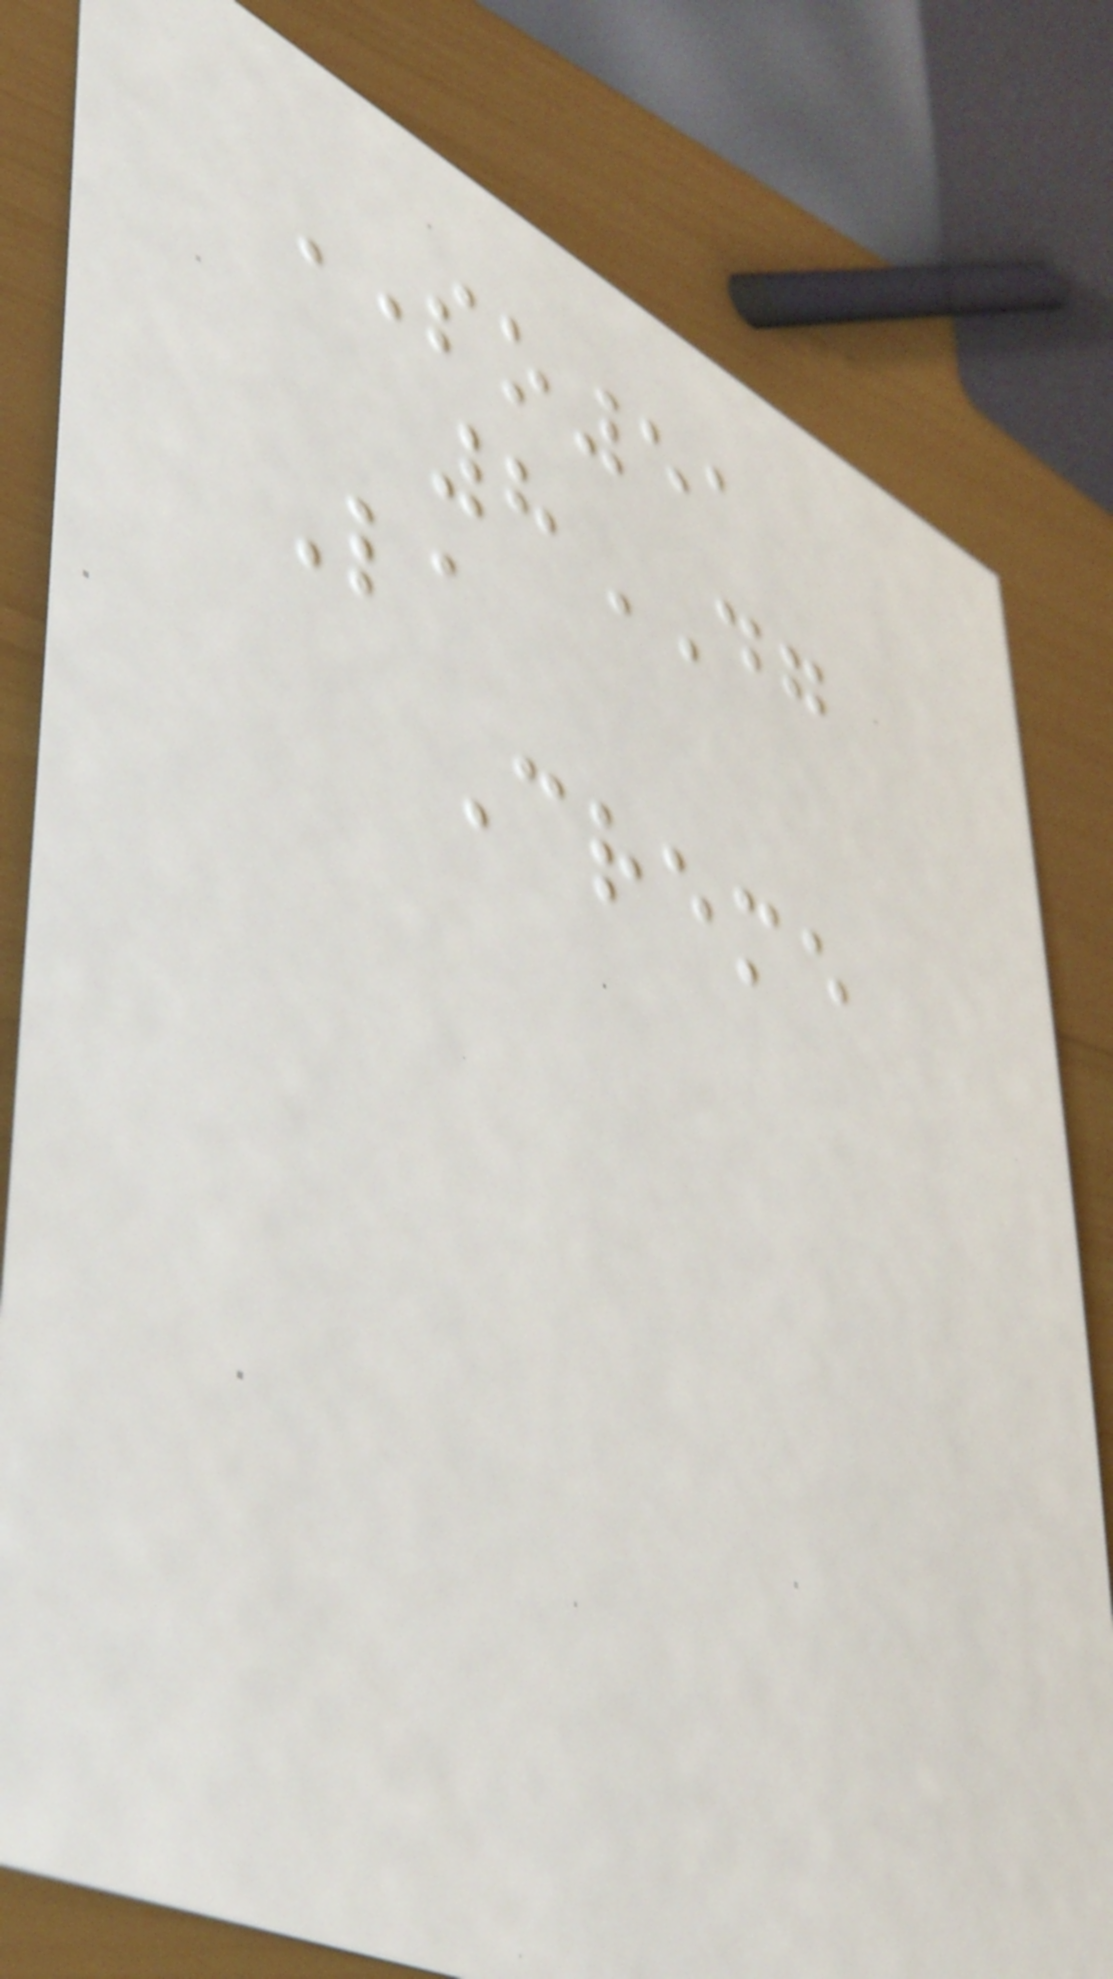SO51
8DG
La
Creme
